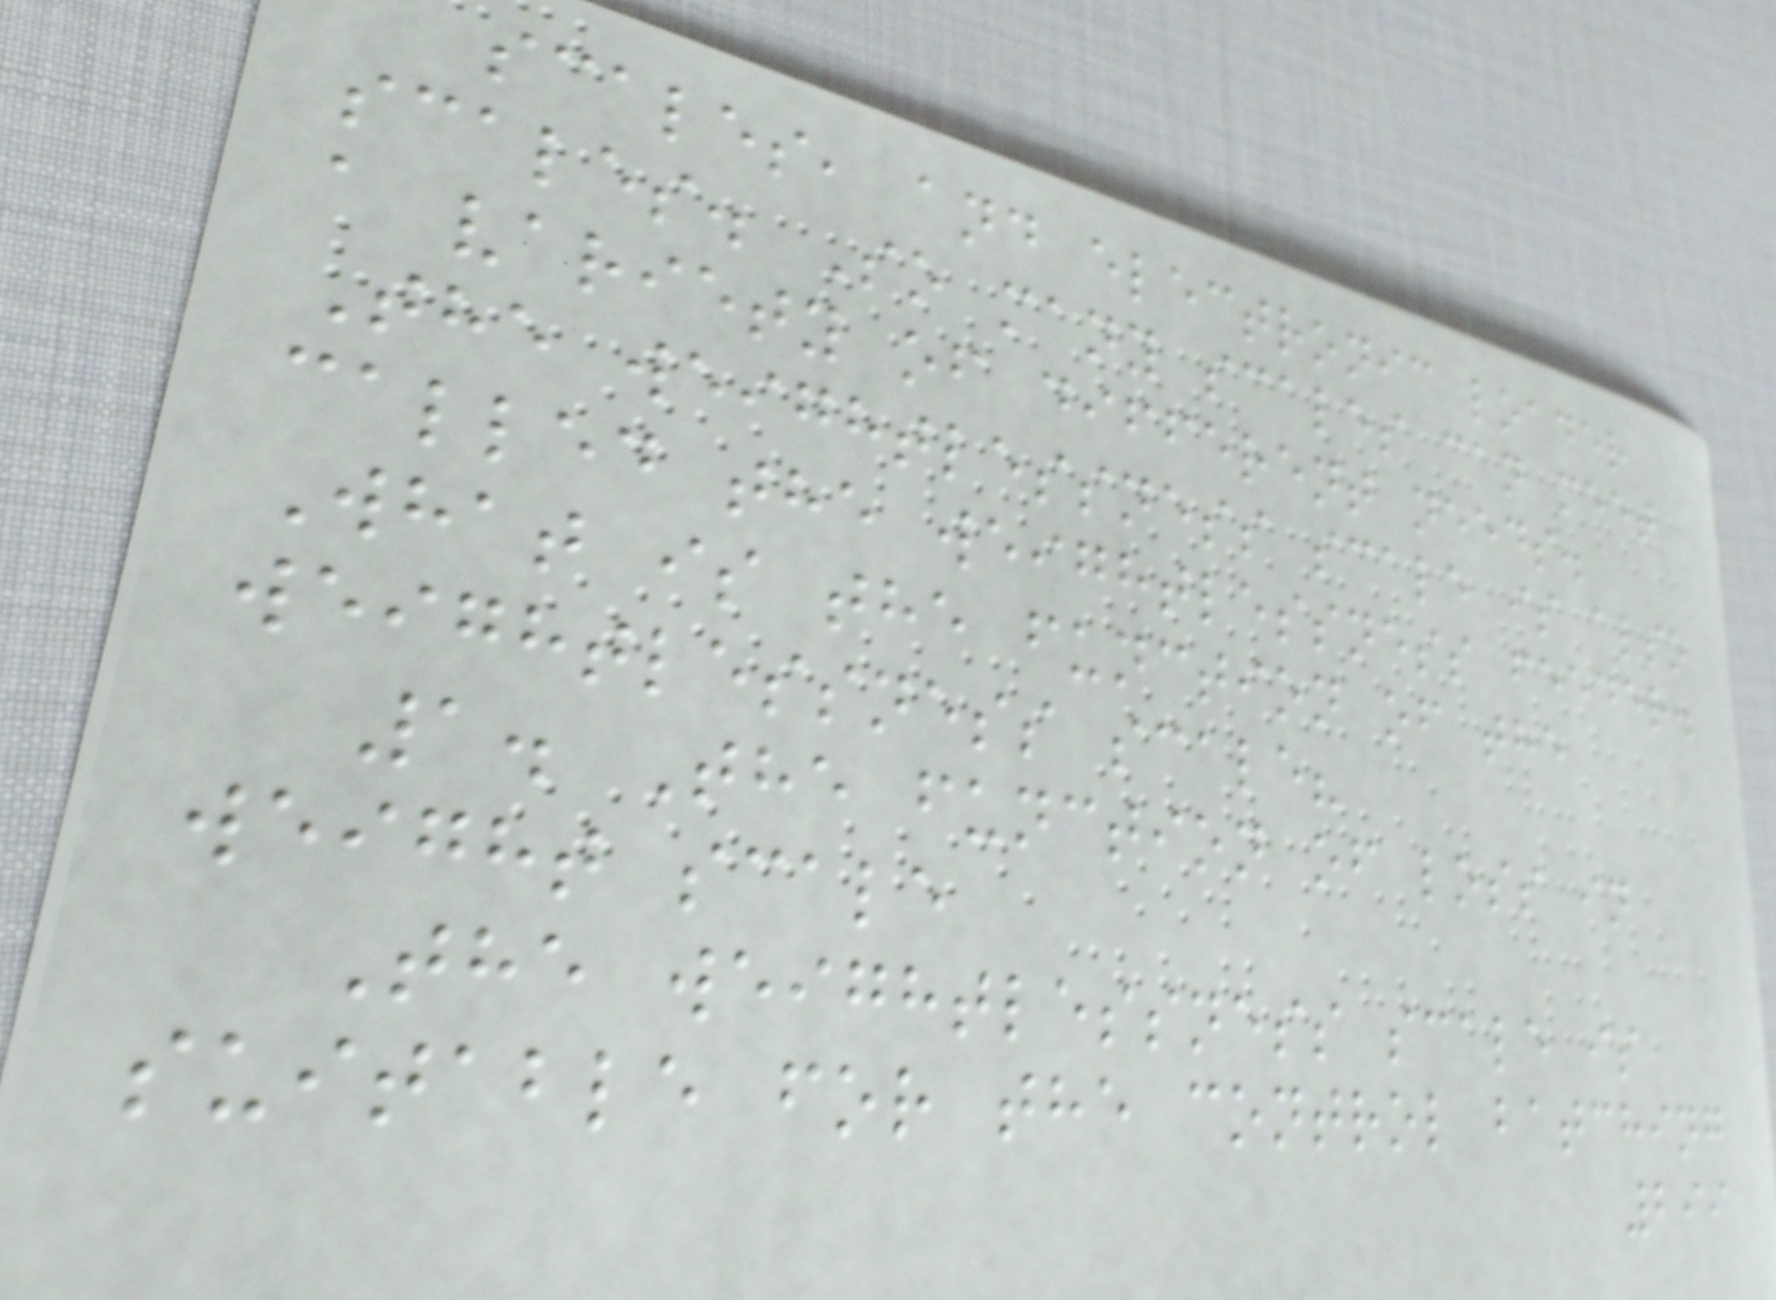scales, and electronic loader
scales. So many scales can meet
a variety of different needs.
The weightlessness scale is also
called the weightlessness feeder.
What is the function of the
weightlessness scale?
1. The function of loss in
weight scale
The weightlessness scale is
suitable for the control batching
299
